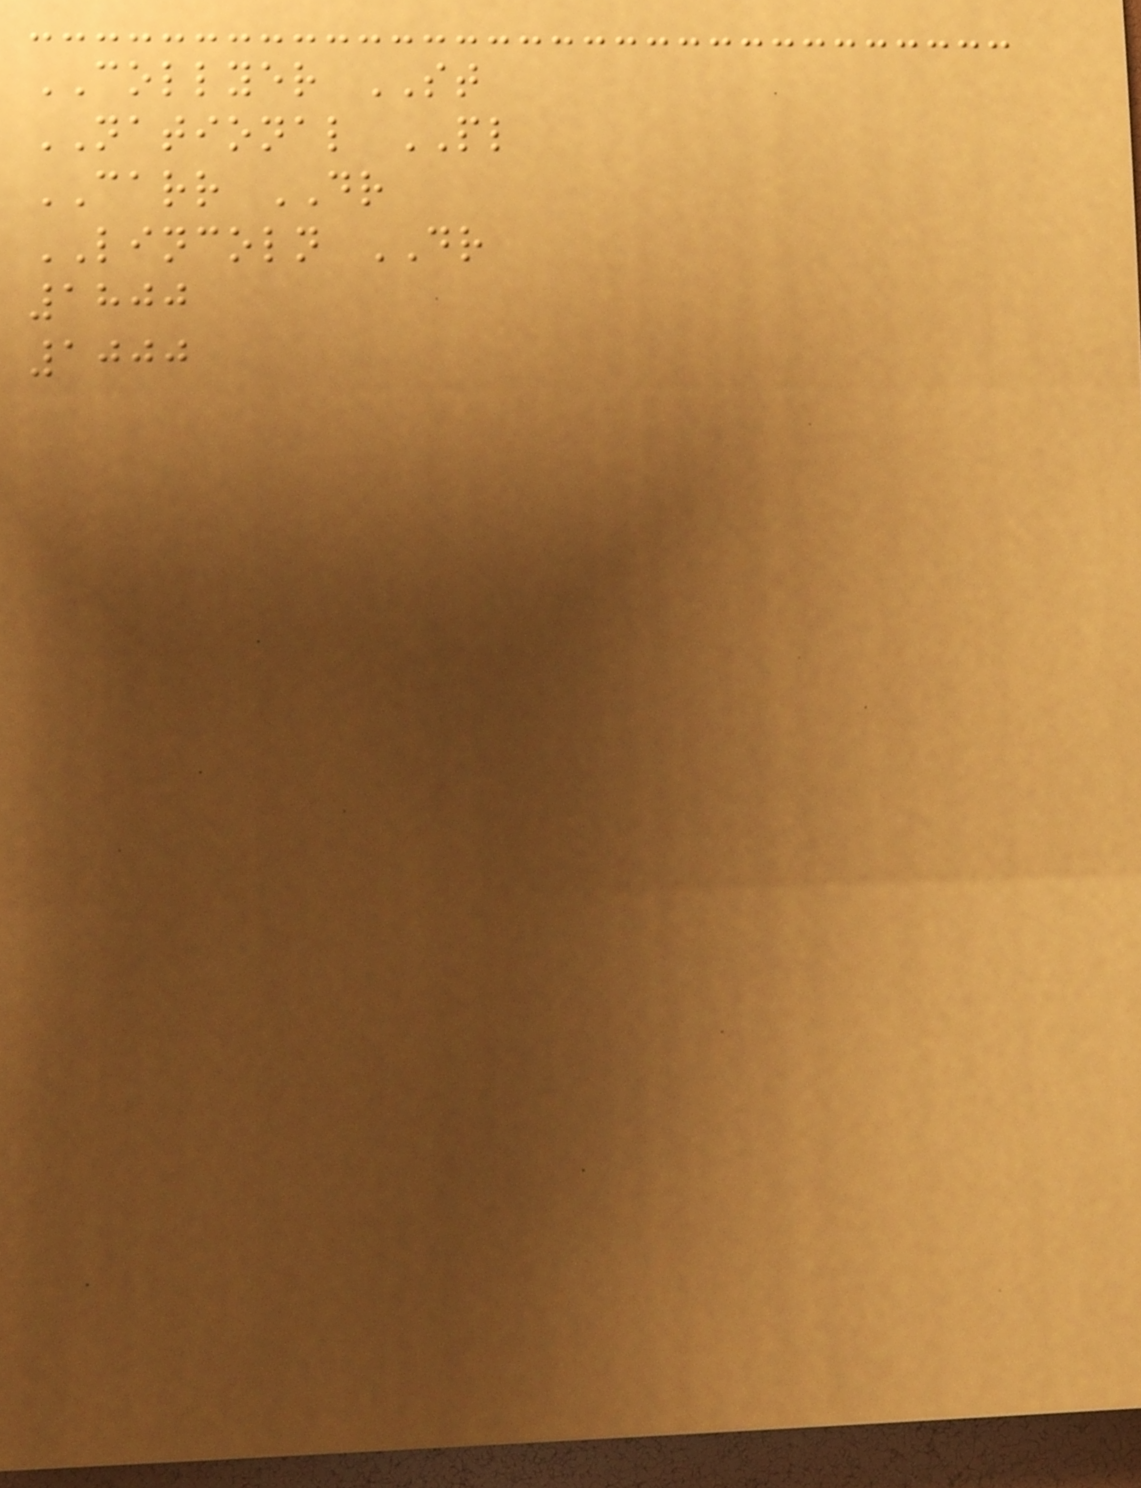COLLYER ST
NATIONAL PL
CARR DR
LINCOLN DR
1800
1000
